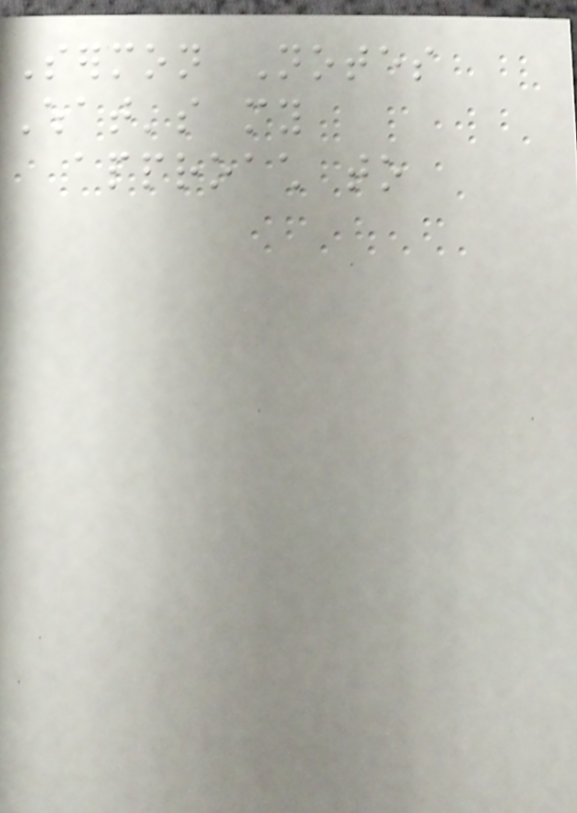Sermon Notes
What's my
approach to
